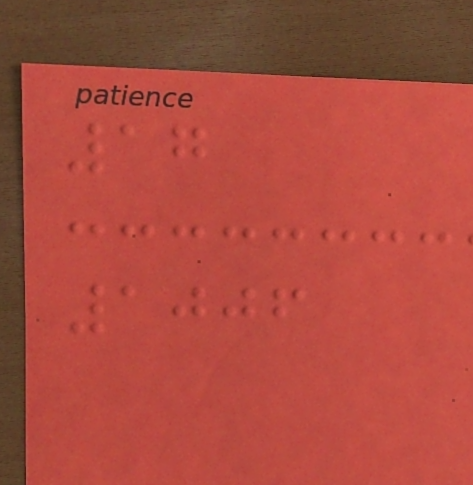17
1006
